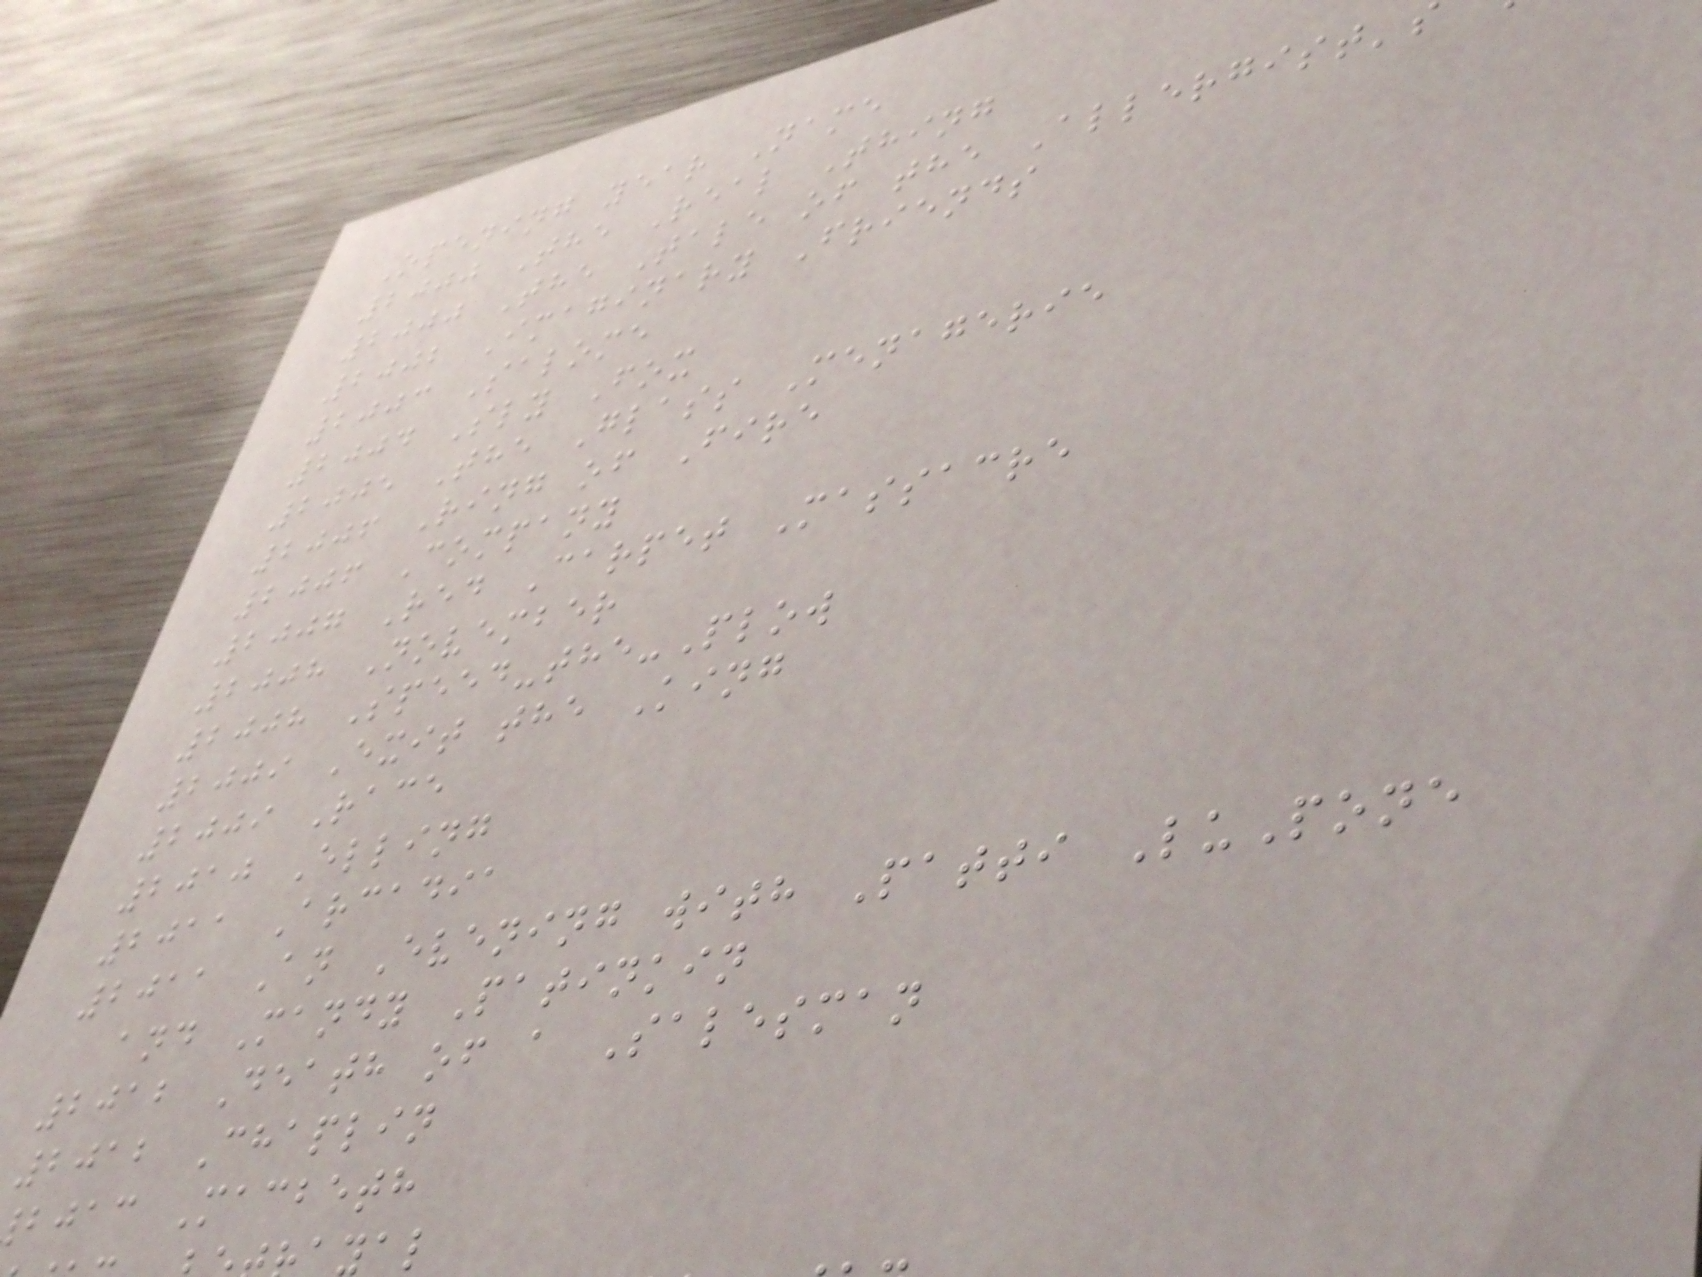Opening year Name
2000 The Real Thing
2000 The Tale of the Allergist'
2002 Imaginary Friends
2003 Salome
2004 Sly Fox
2005 The Glass Menagerie
2006 Ring of Fire
2006 Company
2007 Red Carpet Massacre
2008 November
2008 Speed-the-Plow
2009 Exit the King
2009 Race
2010 Elling
2011 Arcadia
2011 An Evening with Patti LuPone
and Mandy Patinkin
2012 Death of a Salesman
2012 Chaplin
bjac Macbeth
